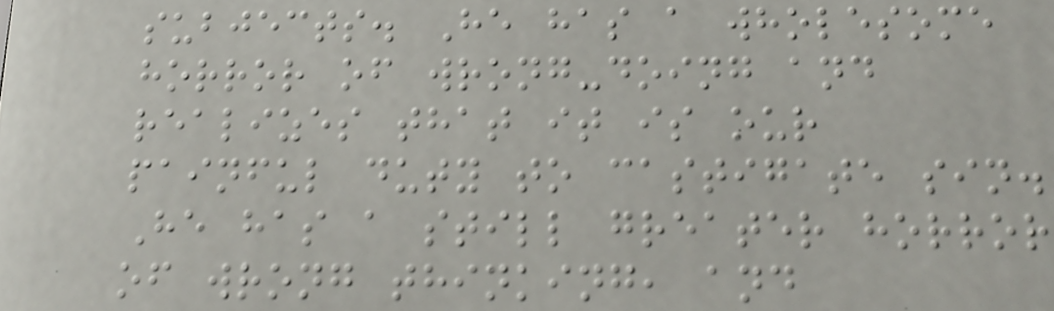subjects. He has a wholesome
horror of wrong-doing and
realizes that it is our
painful duty to castigate sin.
He has a still greater horror
of wrong thinking, and
